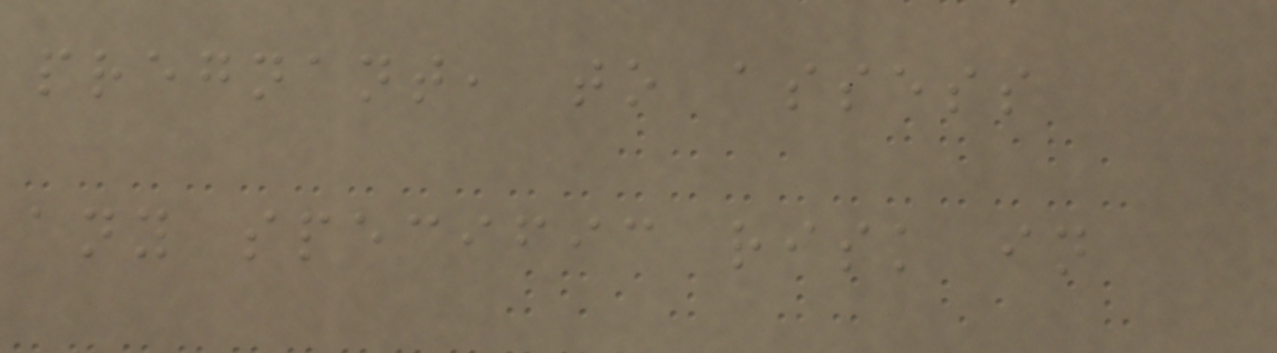pregnant, to assess
any specific risk in
